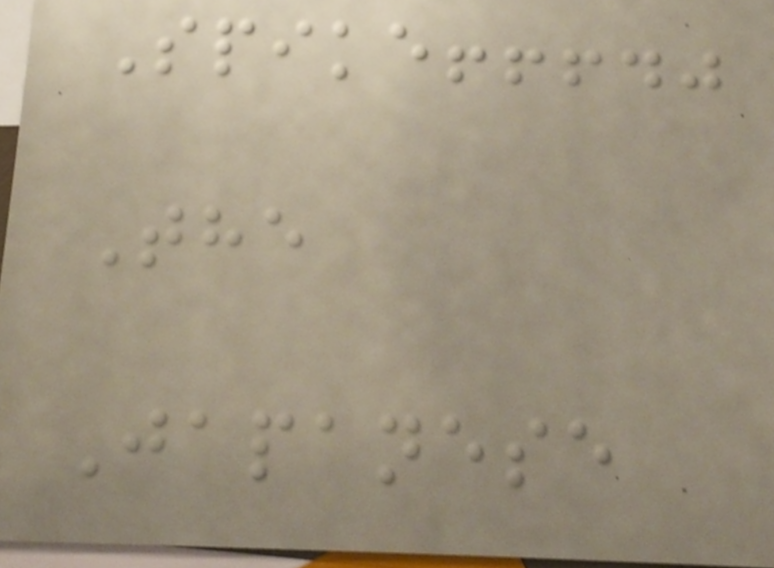Spike!!!."
The
Japanese
